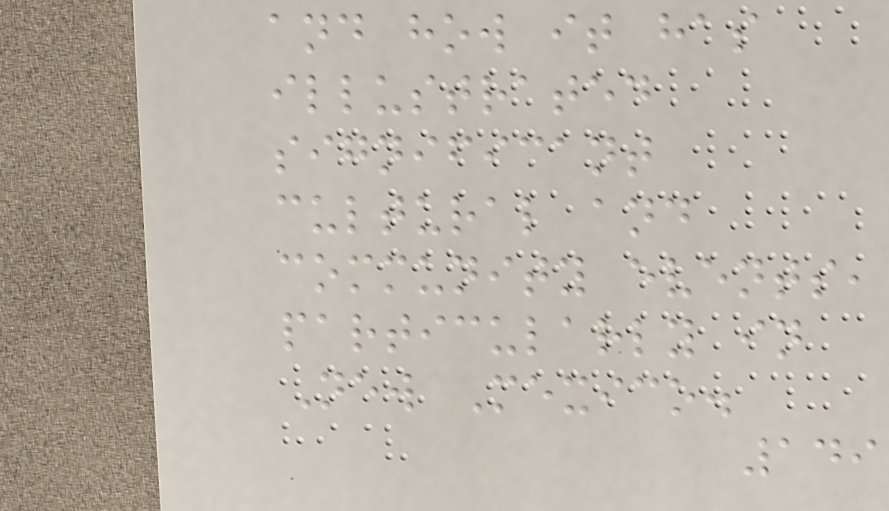and how it has
illustrated
significant
cultural and
community events,
particularly in
New Mexico.
149
